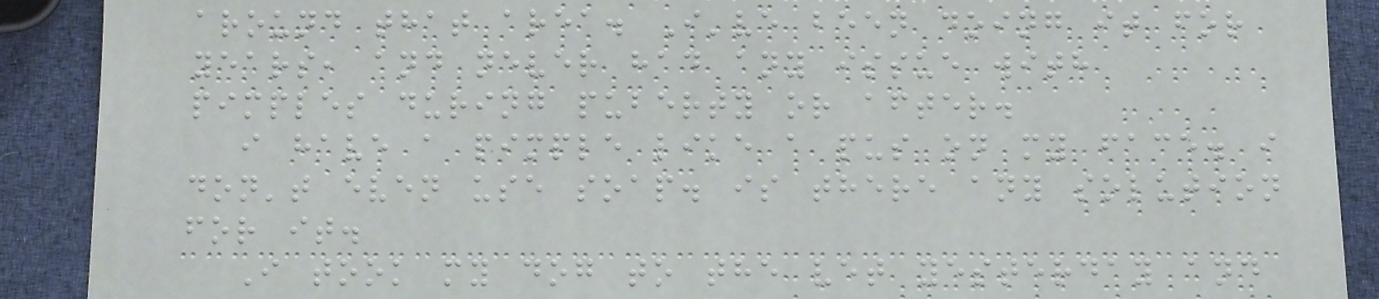around that area. I've been doing it for
years, and never had any issue with
pimples during puberty or after.
i have a pimple like a pus on my face. i
don't even use soap. is there any solution
for it.
I took my dog to the vet yesterday and
